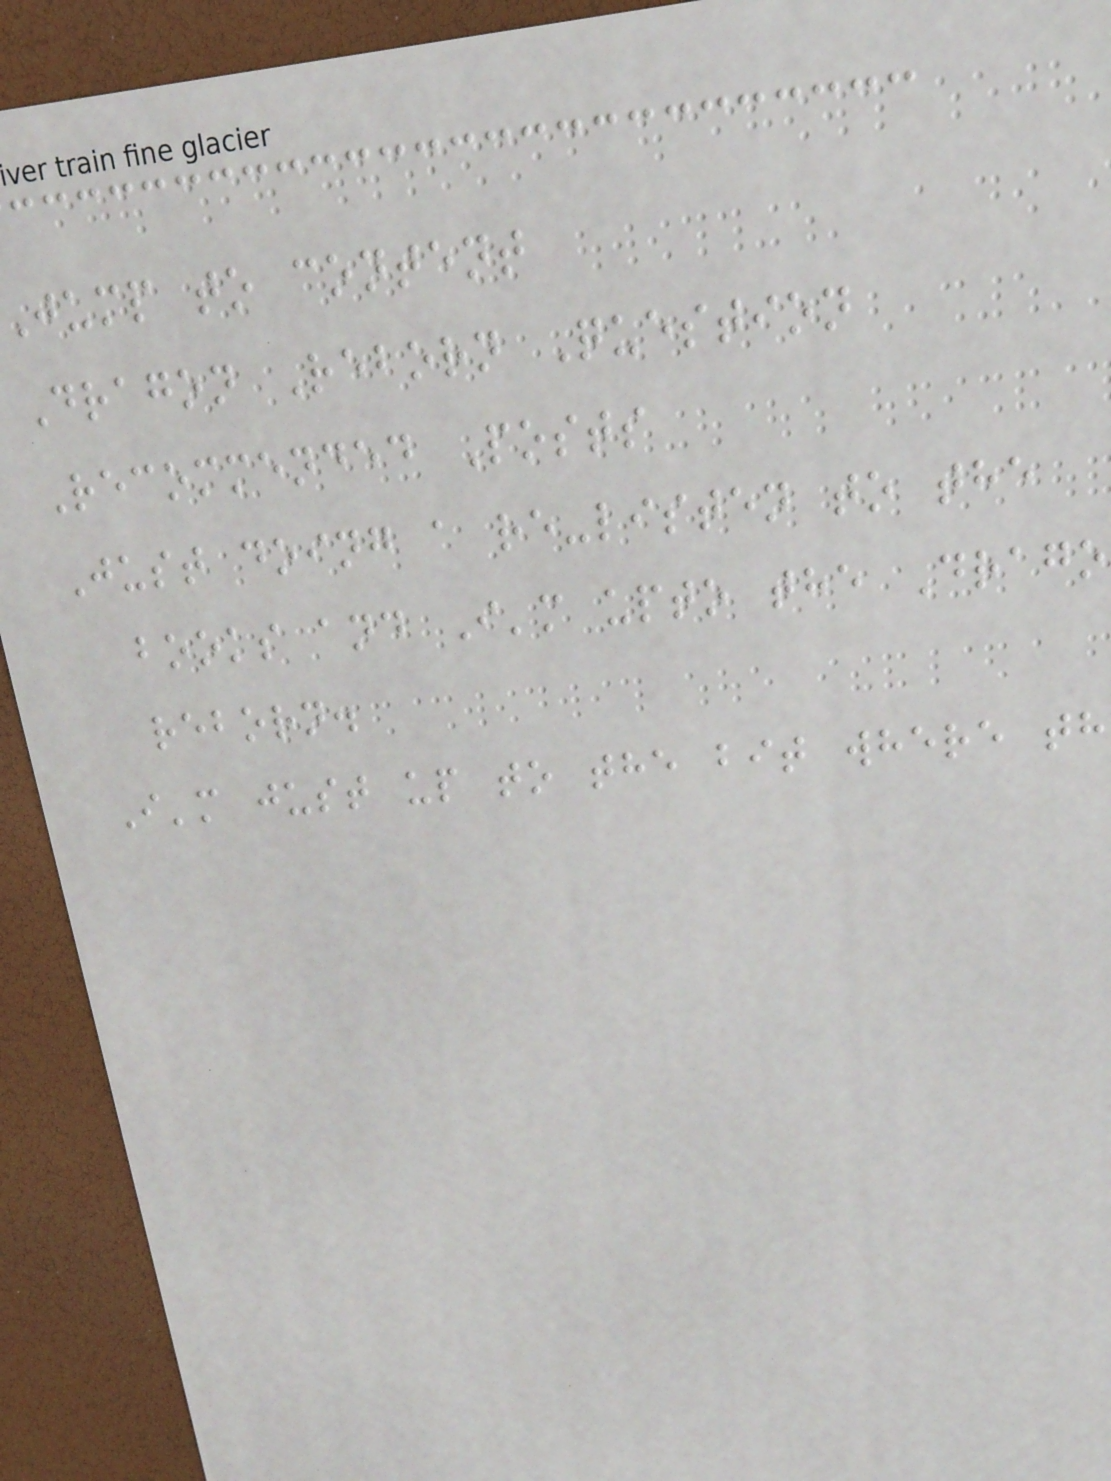jump to content
Dragon Reborn Question
Recommended Posts
Just doing a re-listen to the
books and I'm upto the Drago
reborn.
I'm just up to the bit where th
